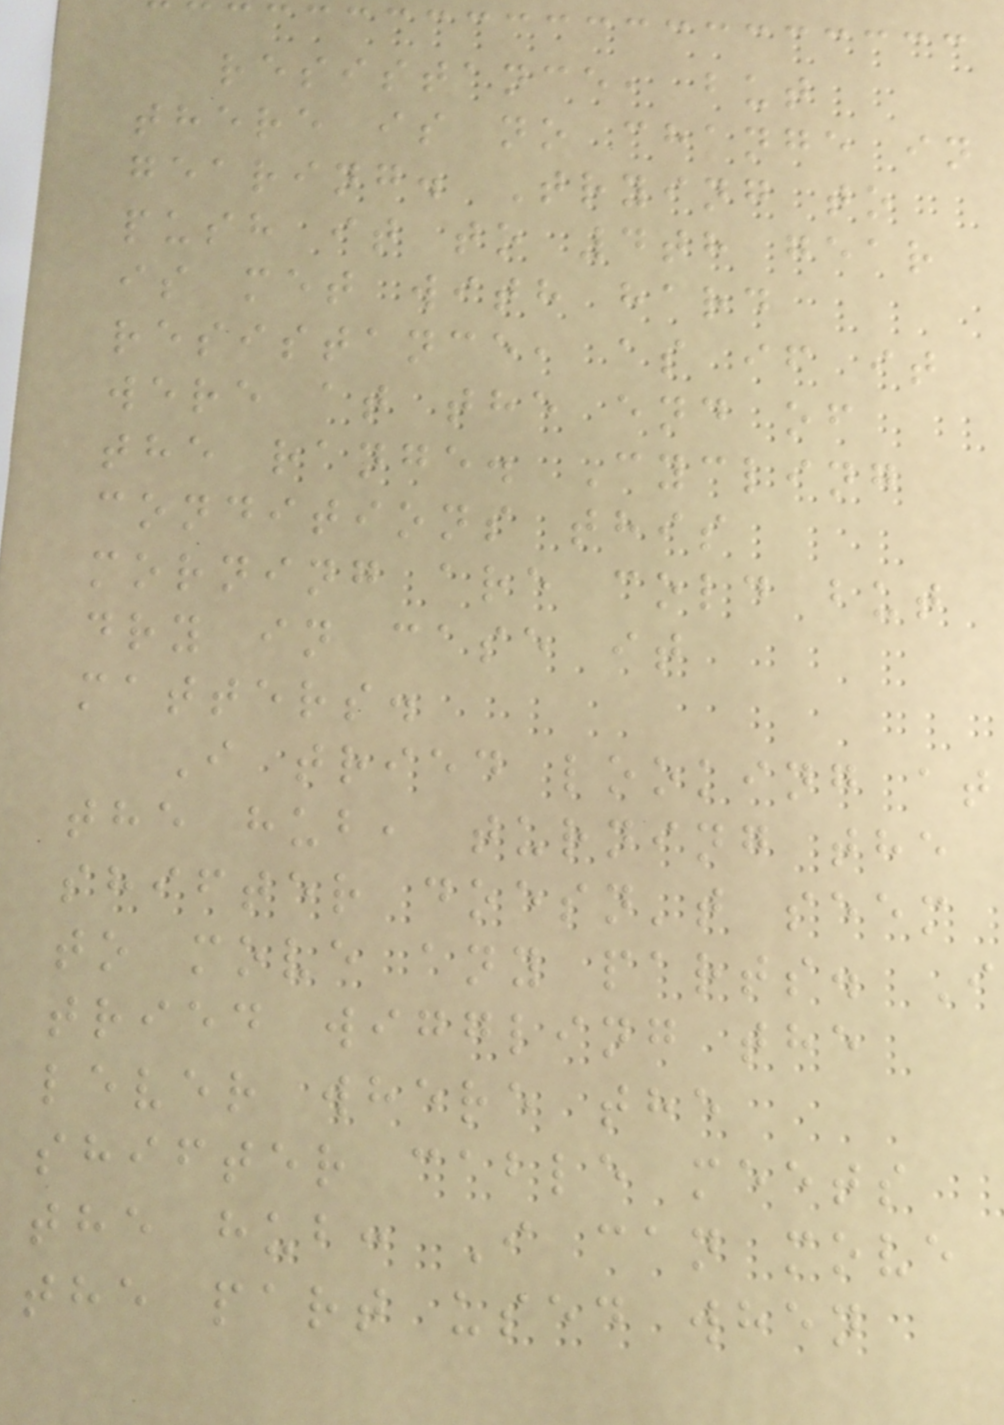resistance, but
there is no change in
gearing. Trying to
push it to 4th gear
is met with hard
resistance, as if it
were at the end of
the range. Cycling
conditions this
morning are cold but
dry in case it
matters.
I tried looking at
the hub, turning the
shifter doesn't seem
to move any parts. I
tried wiggling the
lever where the
shifter cable meets
the hub: I can move
the part used when
